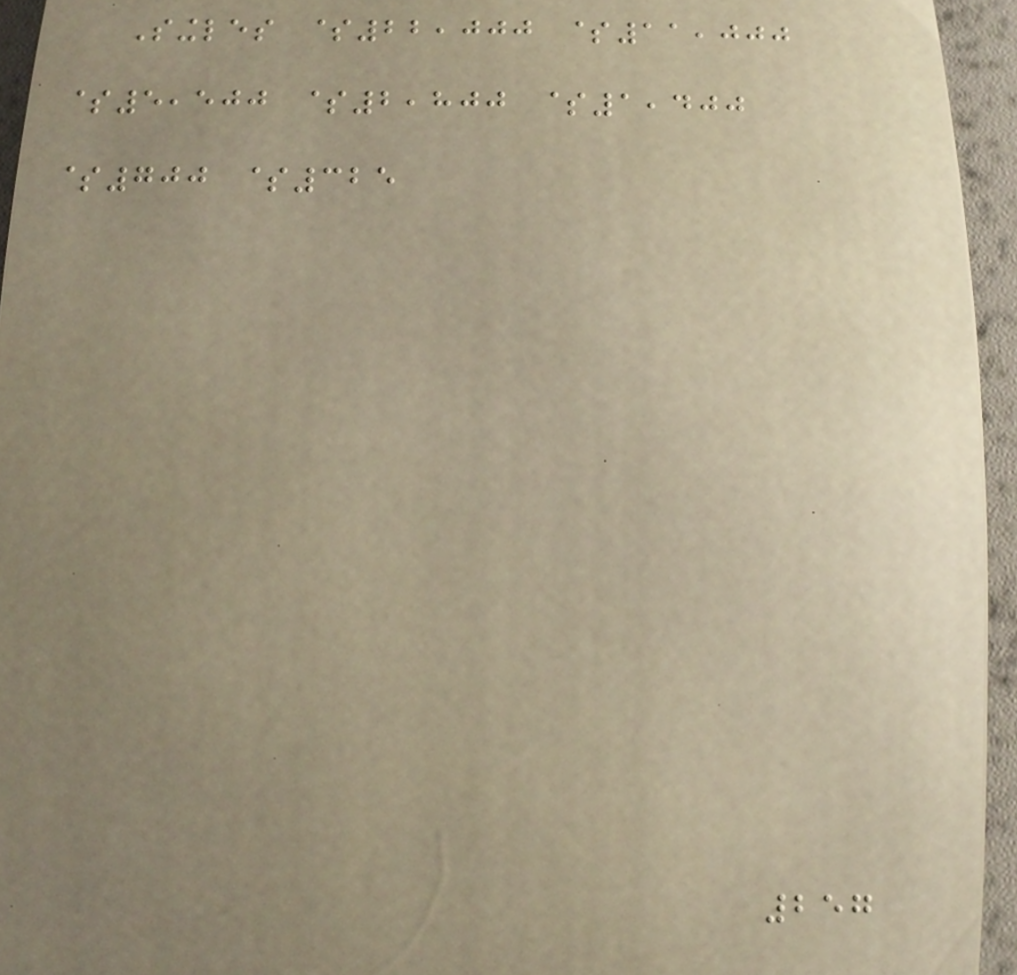Singles $22,000 $11,000
$5,500 $2,800 $1,400
$700 $325
257
